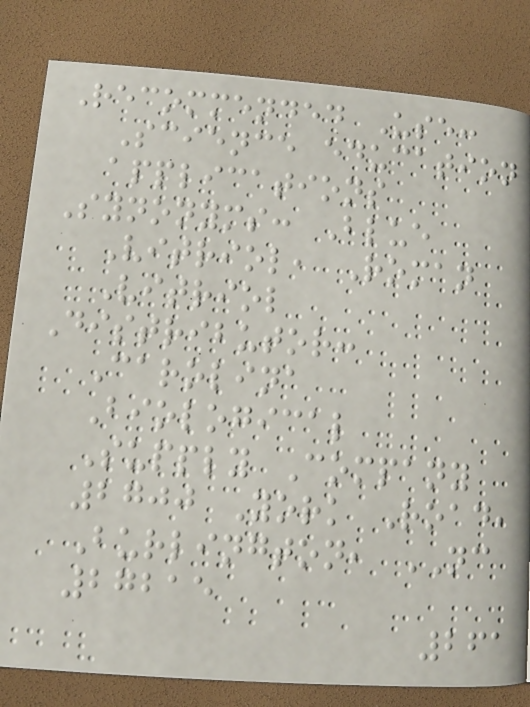Recommended Use:
Science education
applications
Synonyms: Blue
Vitriol, Roman
Vitriol
Distributor:
Carolina
Biological
Supply Company
2700 York Road,
Burlington, NC
27215
261
